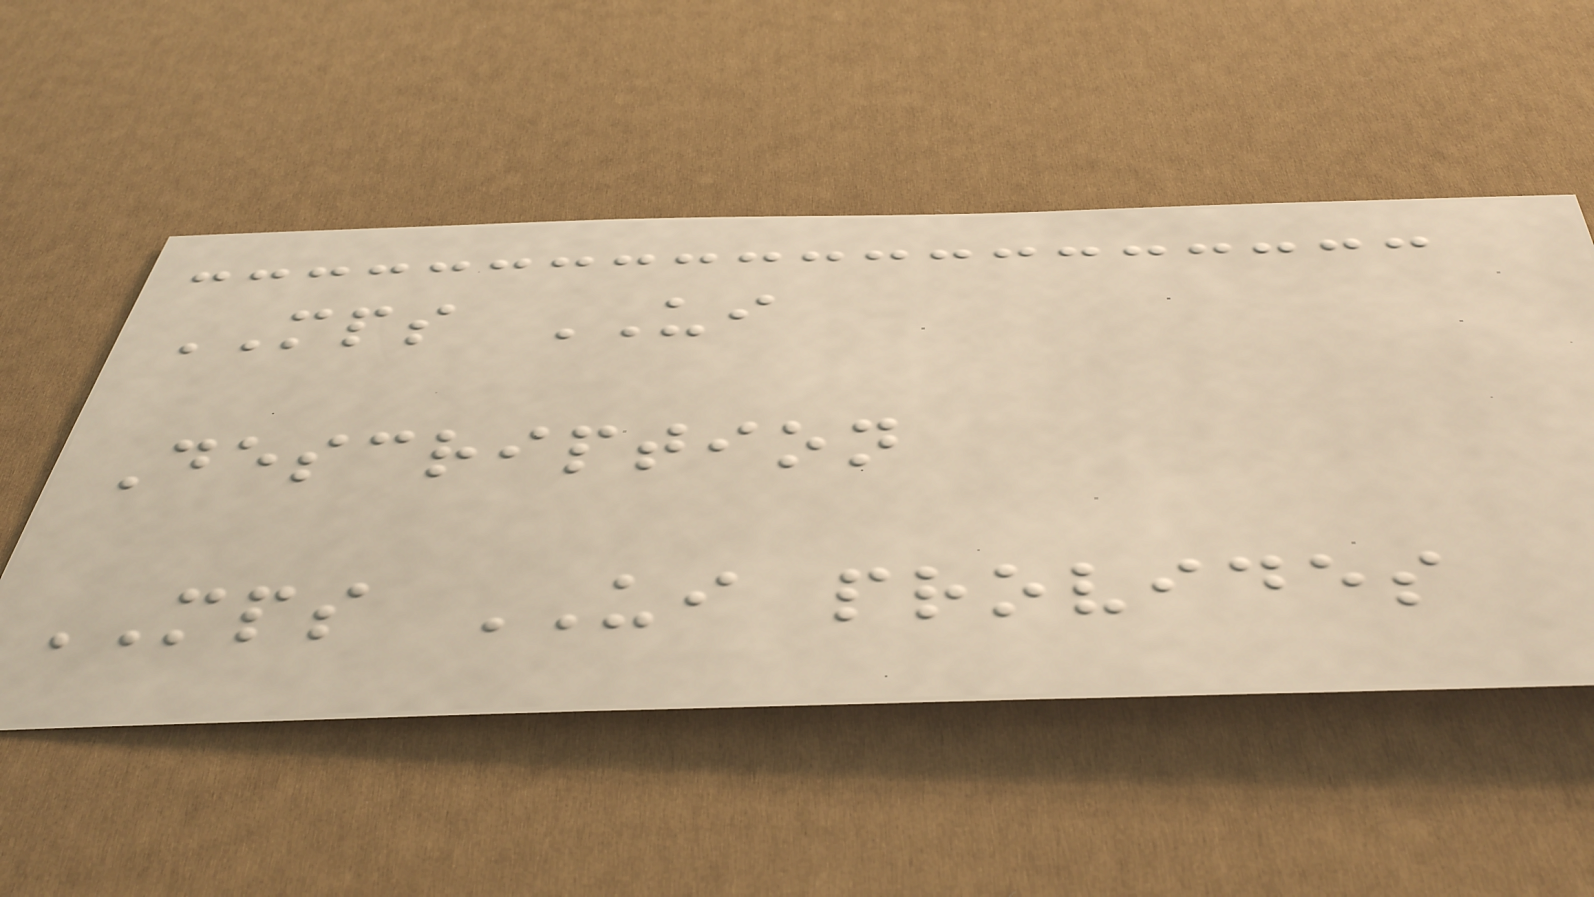MPS UI
Description
MPS UI provides
